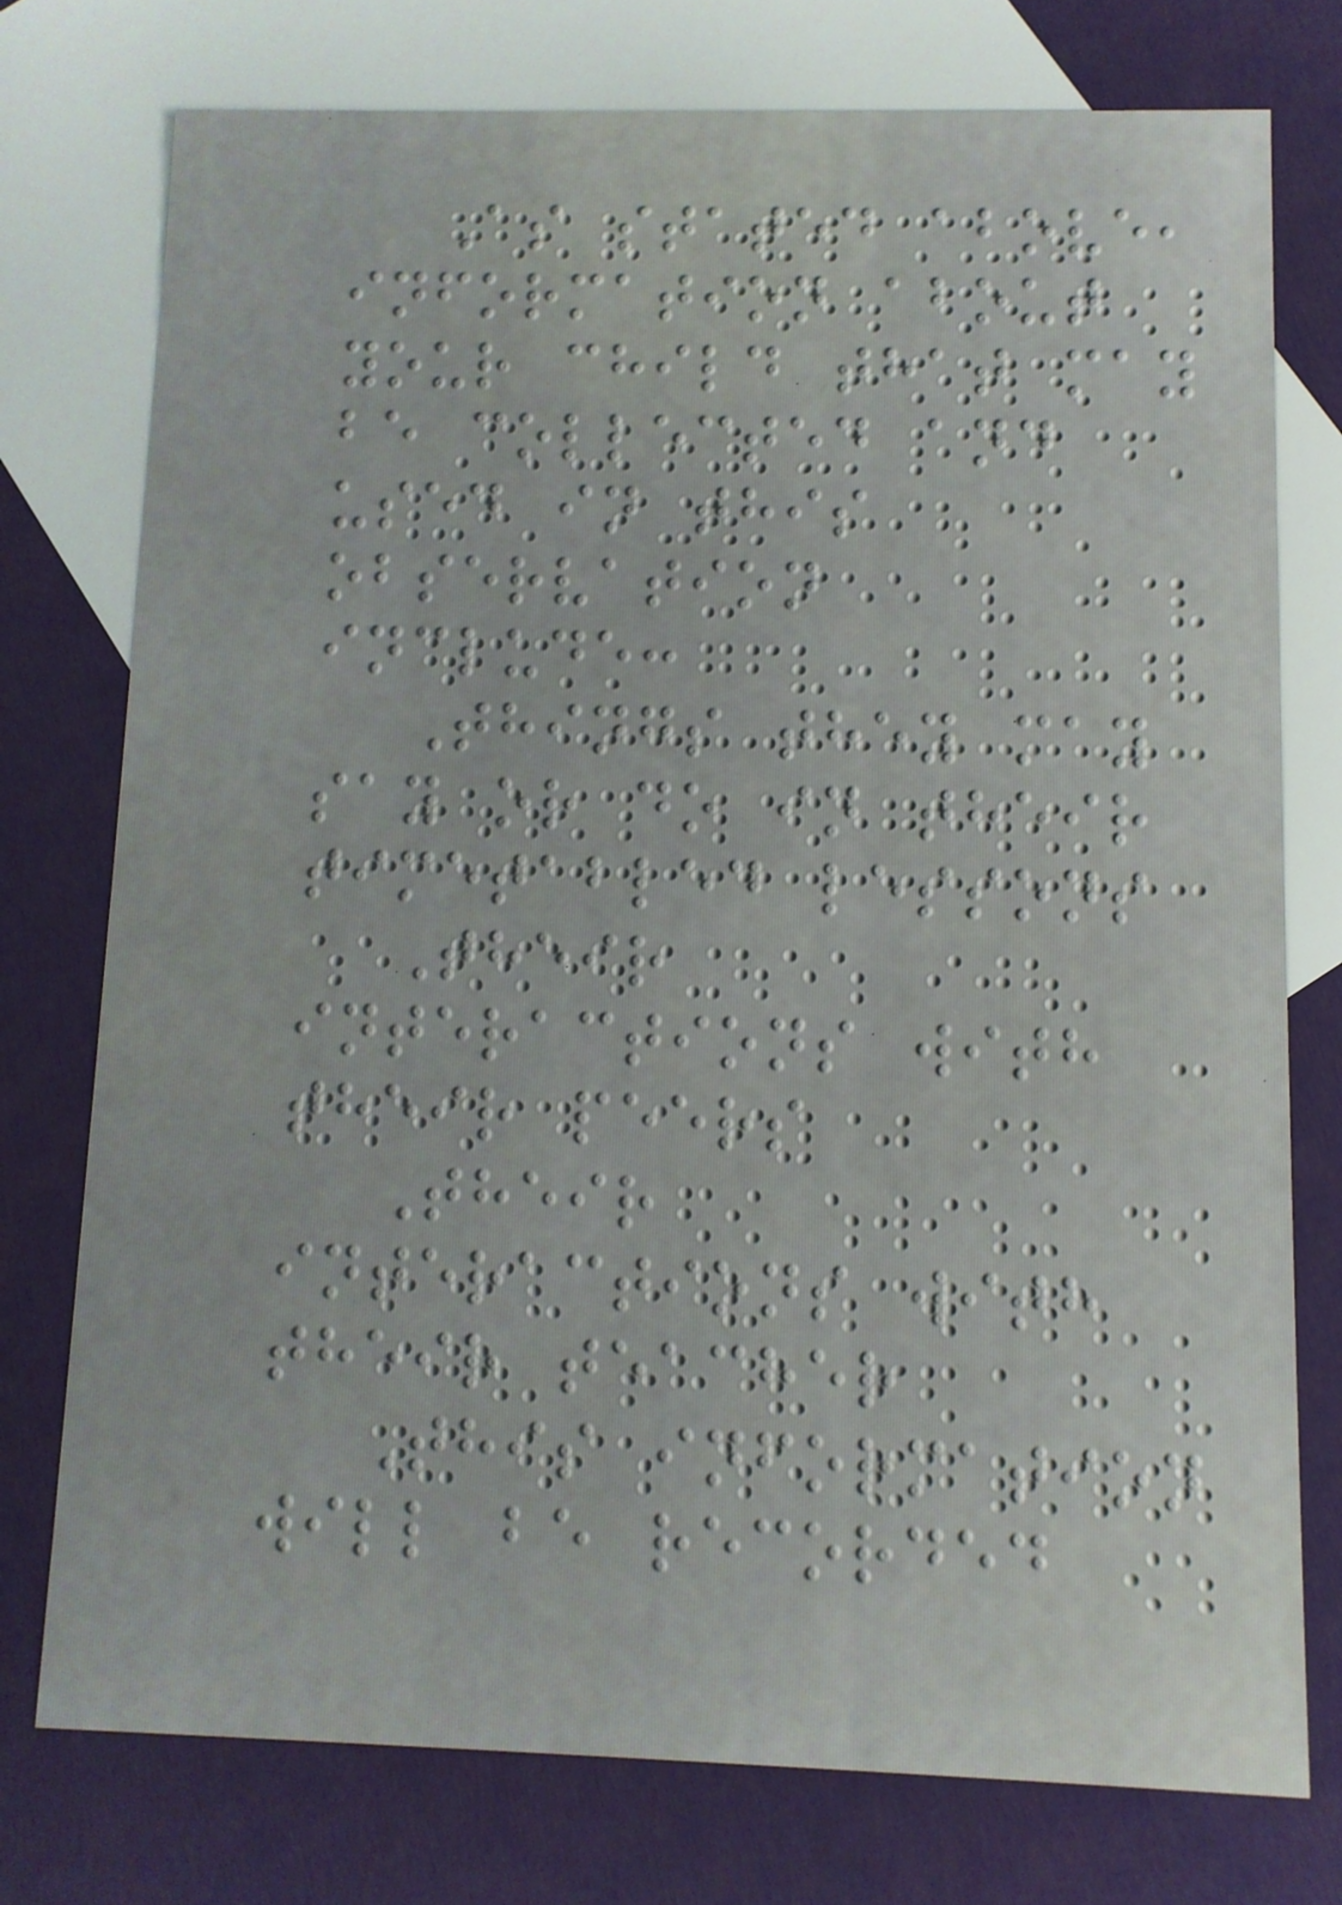As stated above,
information about
your child that may
be collected and
used in this
observation
include:
Things they may
say or do in their
timetabled lessons
Their
interactions with
their peers
Their
interactions with
their teacher
This information
will be recorded
